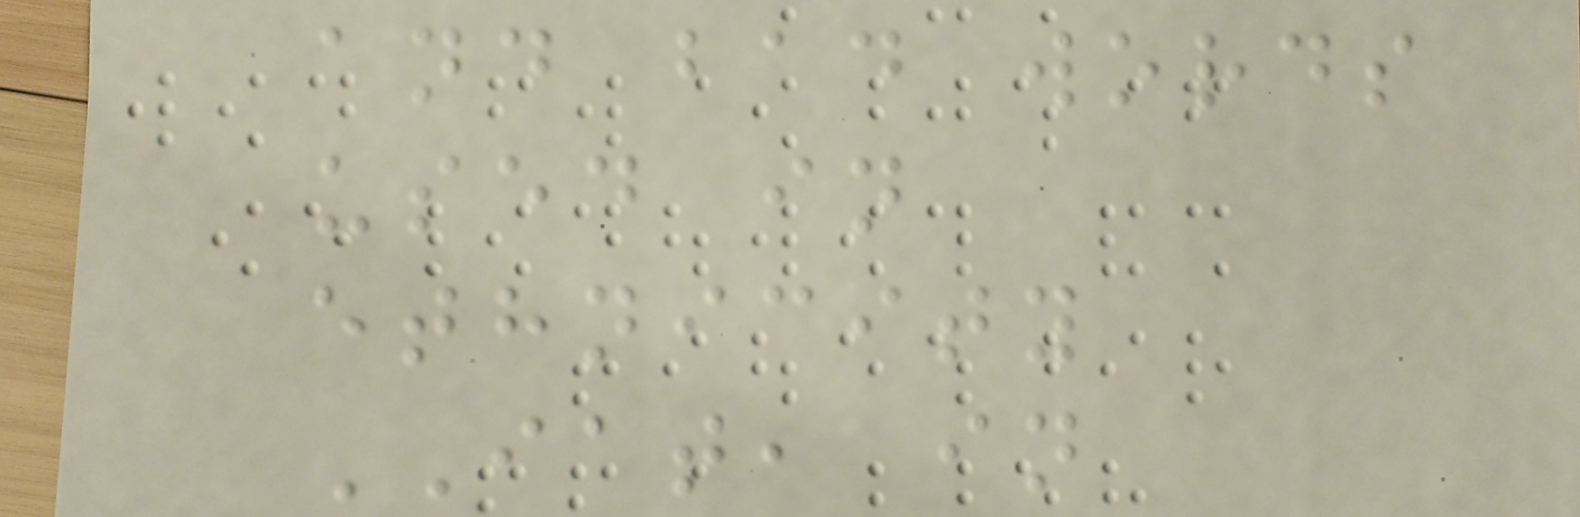and bad words
used in
ethnicity
IAT, in
